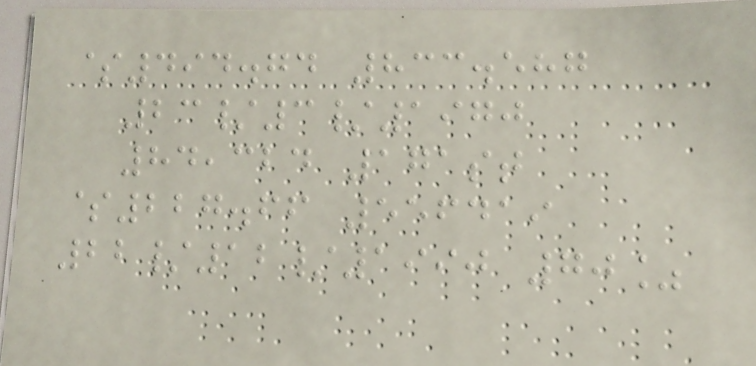$494.74 833.587
23/3/1970
84,324 171st
$227.66 556419
22/12/1990 70%
